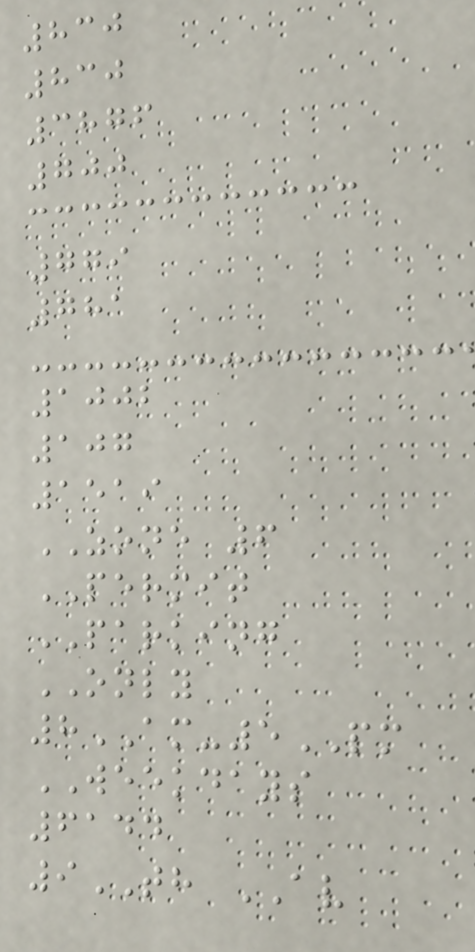830
830
3876
700
779
781
1002
107
1519
ZONE 6
PERMIT
PARKING
ONLY
8AM-5PM
WEEKDAYS
6144
9TH AV
